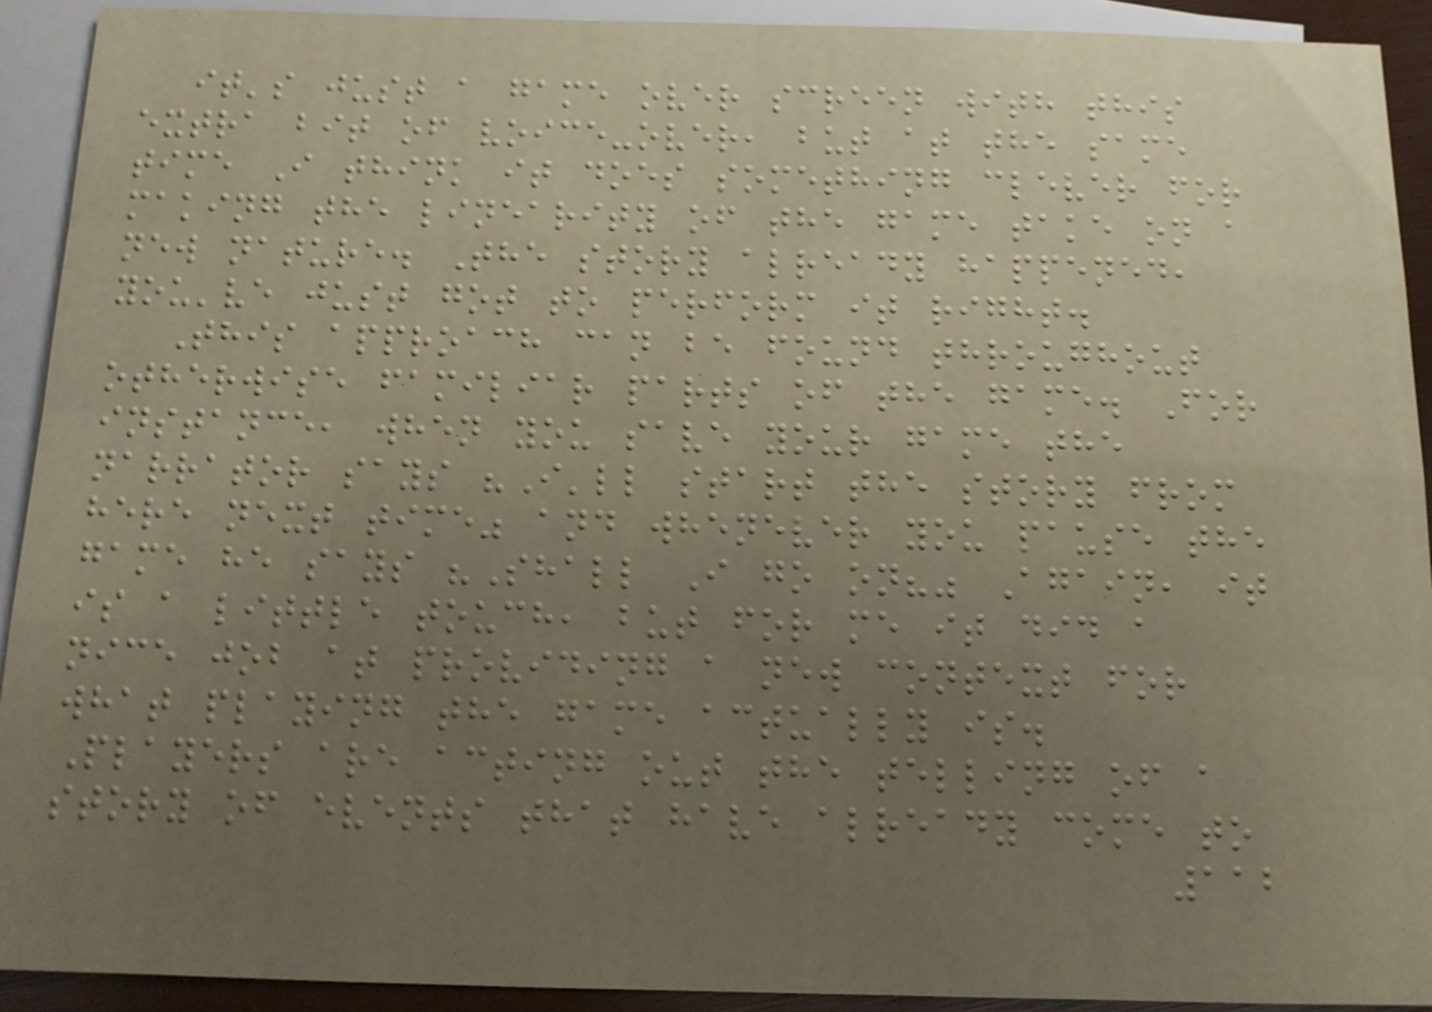it's just a game over screen with this
extra bit of voice-over, but at the same
time I think it does something clever for
making the linearity of the game take on a
new nature. The story already happened,
you've just got to perform it right.
This approach can be found throughout
otherwise familiar parts of the game. For
instance, when you save your game the
narrator says "I'll start the story from
here next time" and whenever you pause the
game he says "Shall I go on?" Again, it
is a little touch, but for me it did a
nice job at providing a new context for
what playing the game actually is.
Players are acting out the telling of a
story of events that have already come to
112
